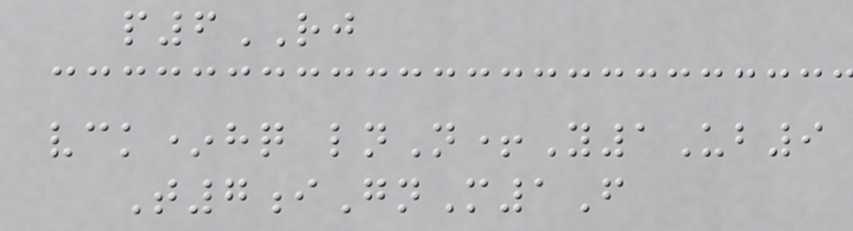p6RJ
vck*hq lnN+Y1Ub9
T7iGnM1F
